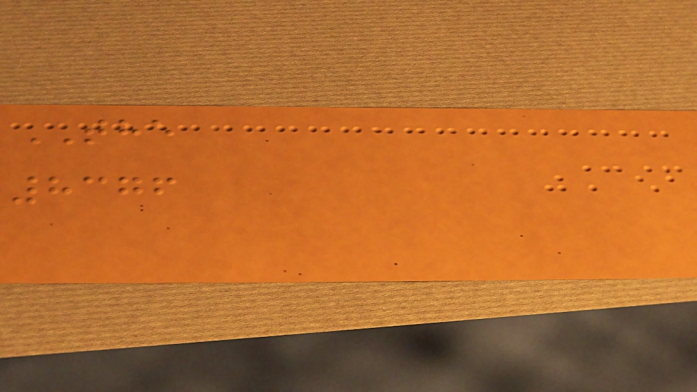THE
8376
